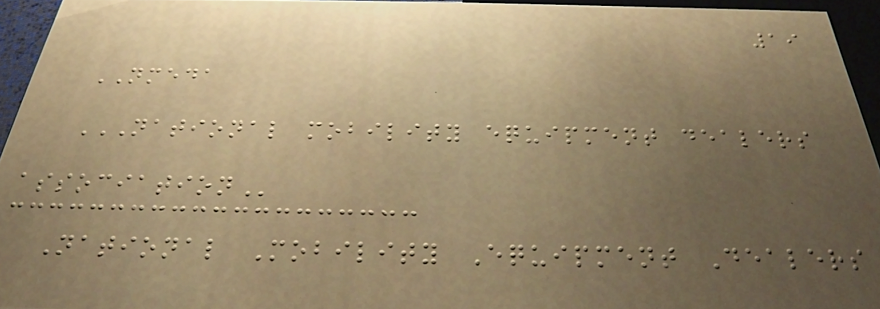19
NMEDA
NATIONAL MOBILITY EQUIPMENT DEALERS
ASSOCIATION
National Mobility Equipment Dealers
